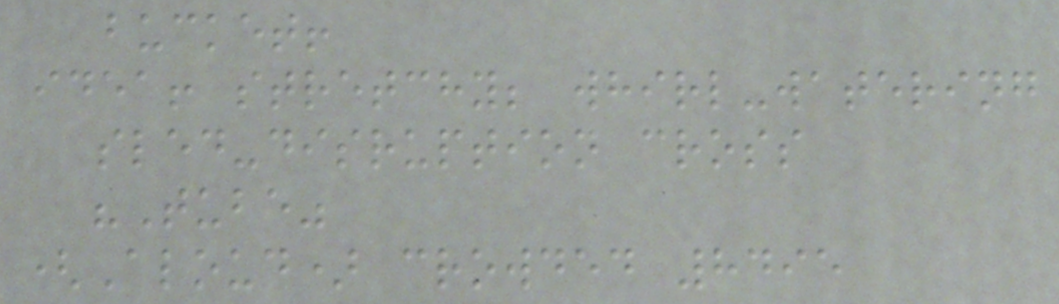bucket!
idea! stretchy; whirl-watering
sled-disruption cross
"Tube"
(Aloud) crowded 8495
